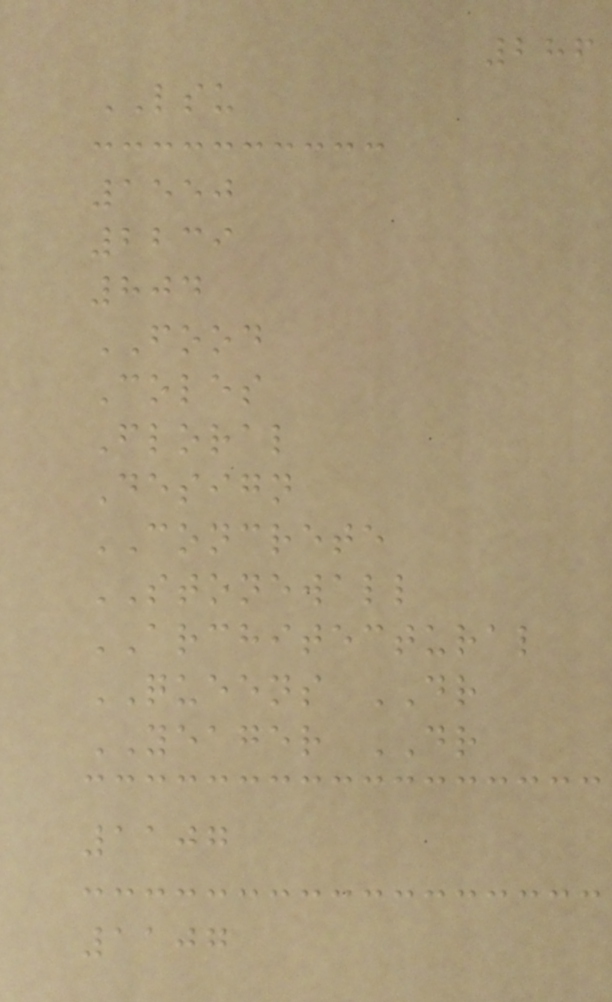286
LSU
1550
2239
804
FOOD
Coles
Floral
Design
CONCRETE
STONEWALL
ARCHITECTURAL
QUEENS DR
YEAGER DR
1107
1107
